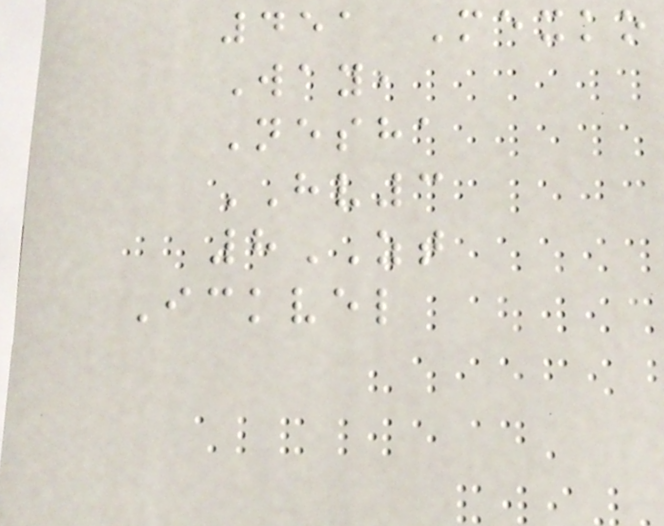451 Mexko
Way,
Nesha
HV3
8ZT
Ickvel
